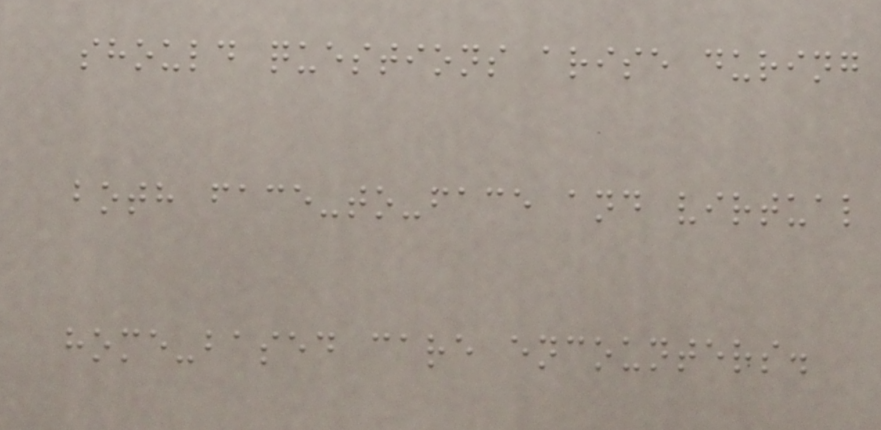should questions arise during
both face-to-face and virtual
home-based care encounters.
